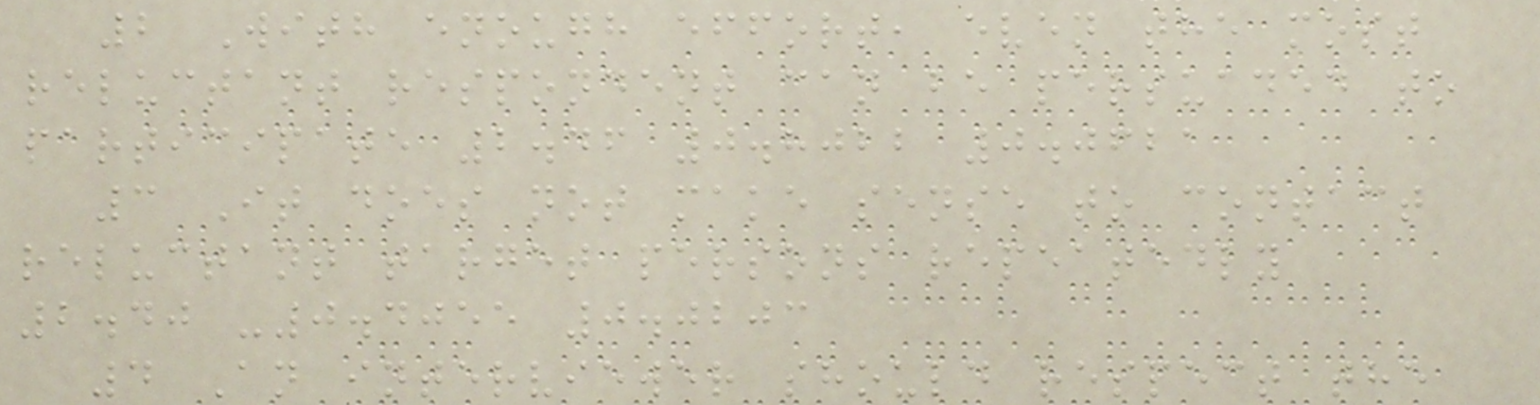2 With enough effort, even the most
reluctant respondent can be persuaded to
participate 2.46 0.8022 0.0621
3 It does not make sense to contact
reluctant target persons repeatedly
2.40 -0.4055 0.0203
4 An interviewer should respect the
